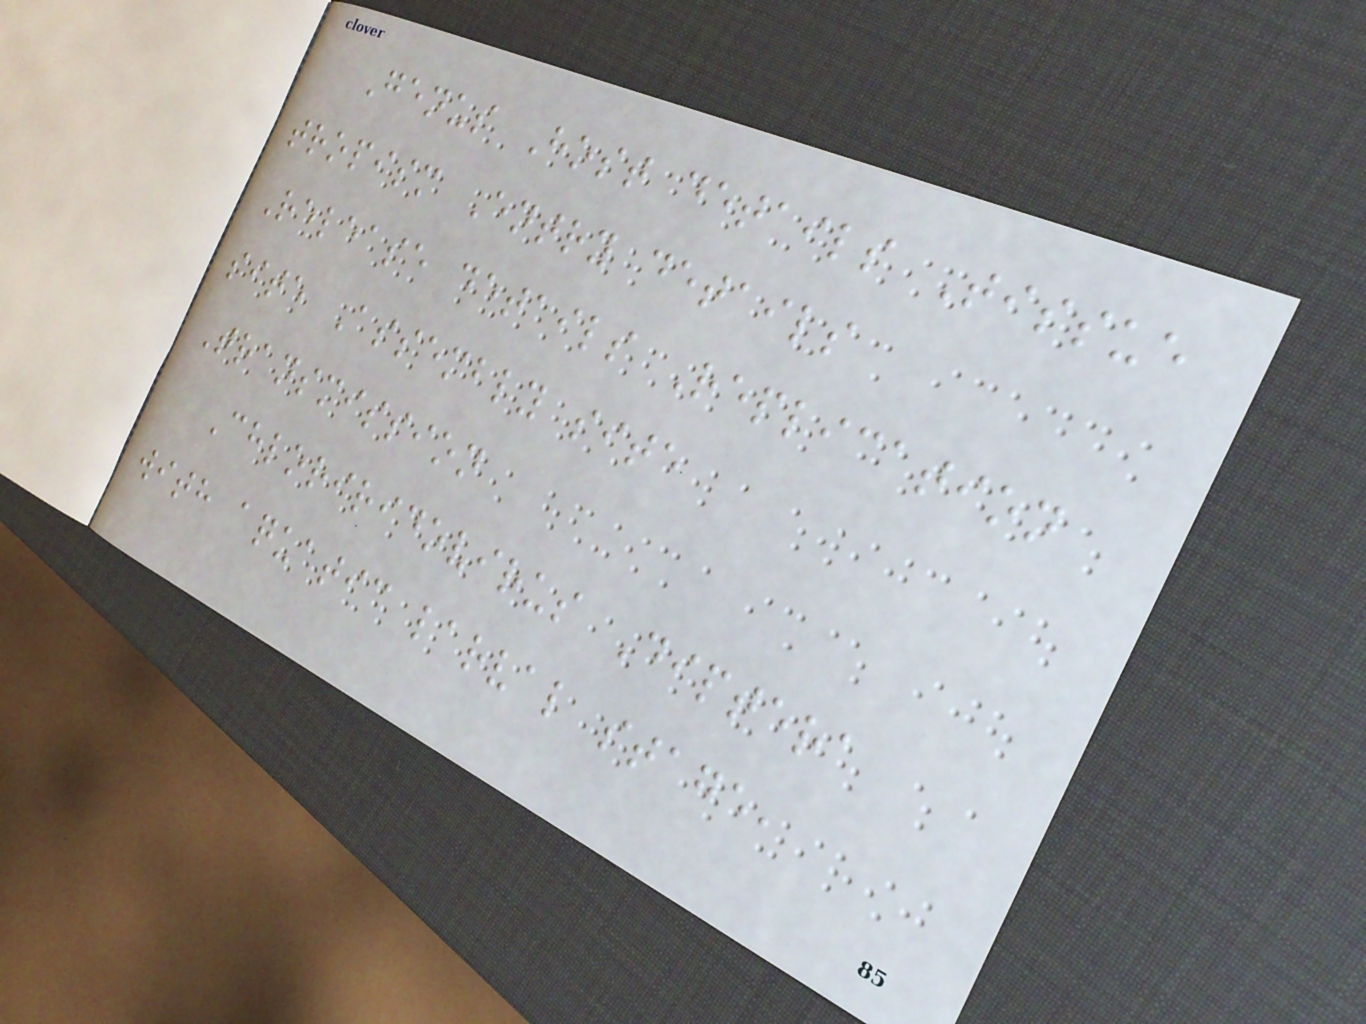Genus Host details Tissue
tropism Entry details
Release details Replication
site Assembly site
Transmission
Chloriridovirus Diptera
with aquatic larval stage,
